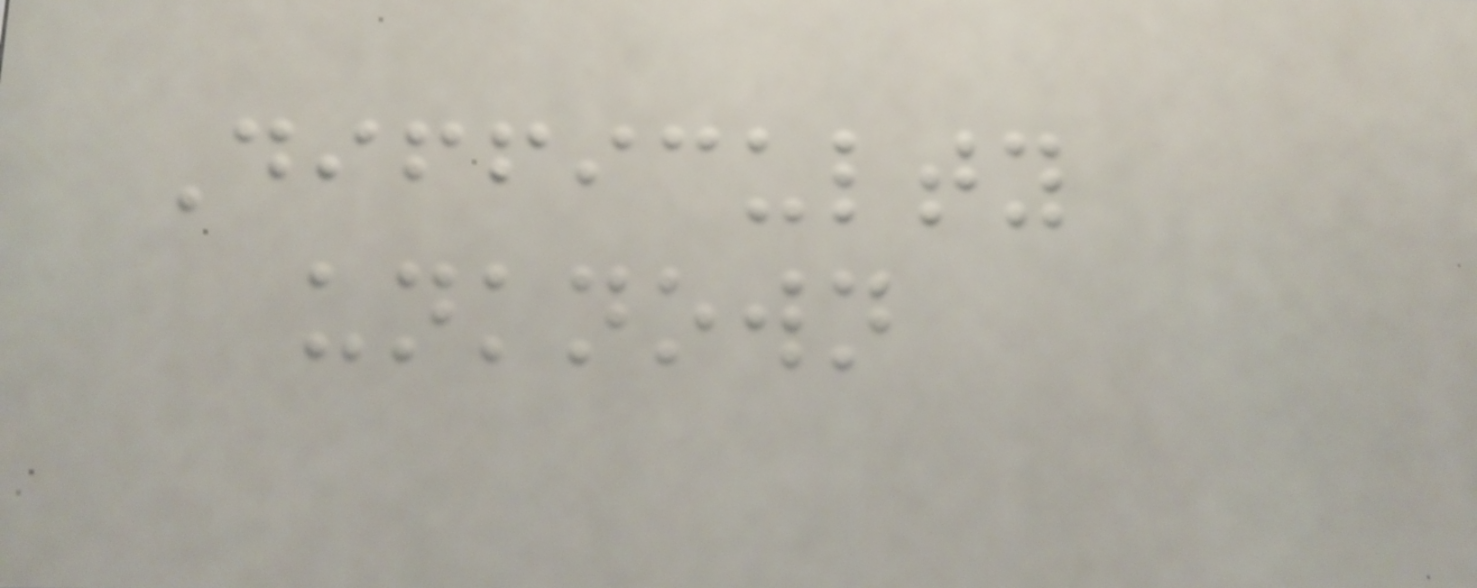Difficulty
unknown
